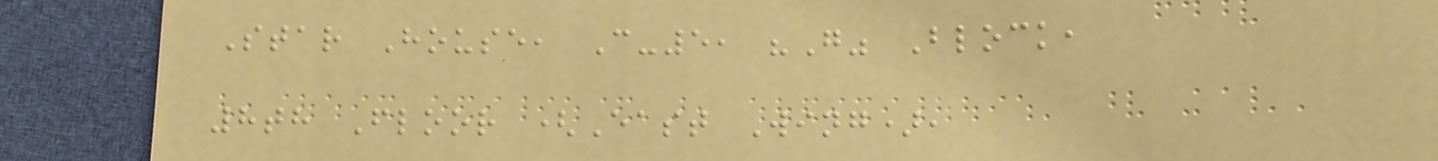Star House, C-5, "G" Block,
8th Floor (East Wing),
